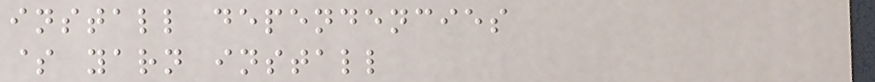install dependencies
$ yarn install
